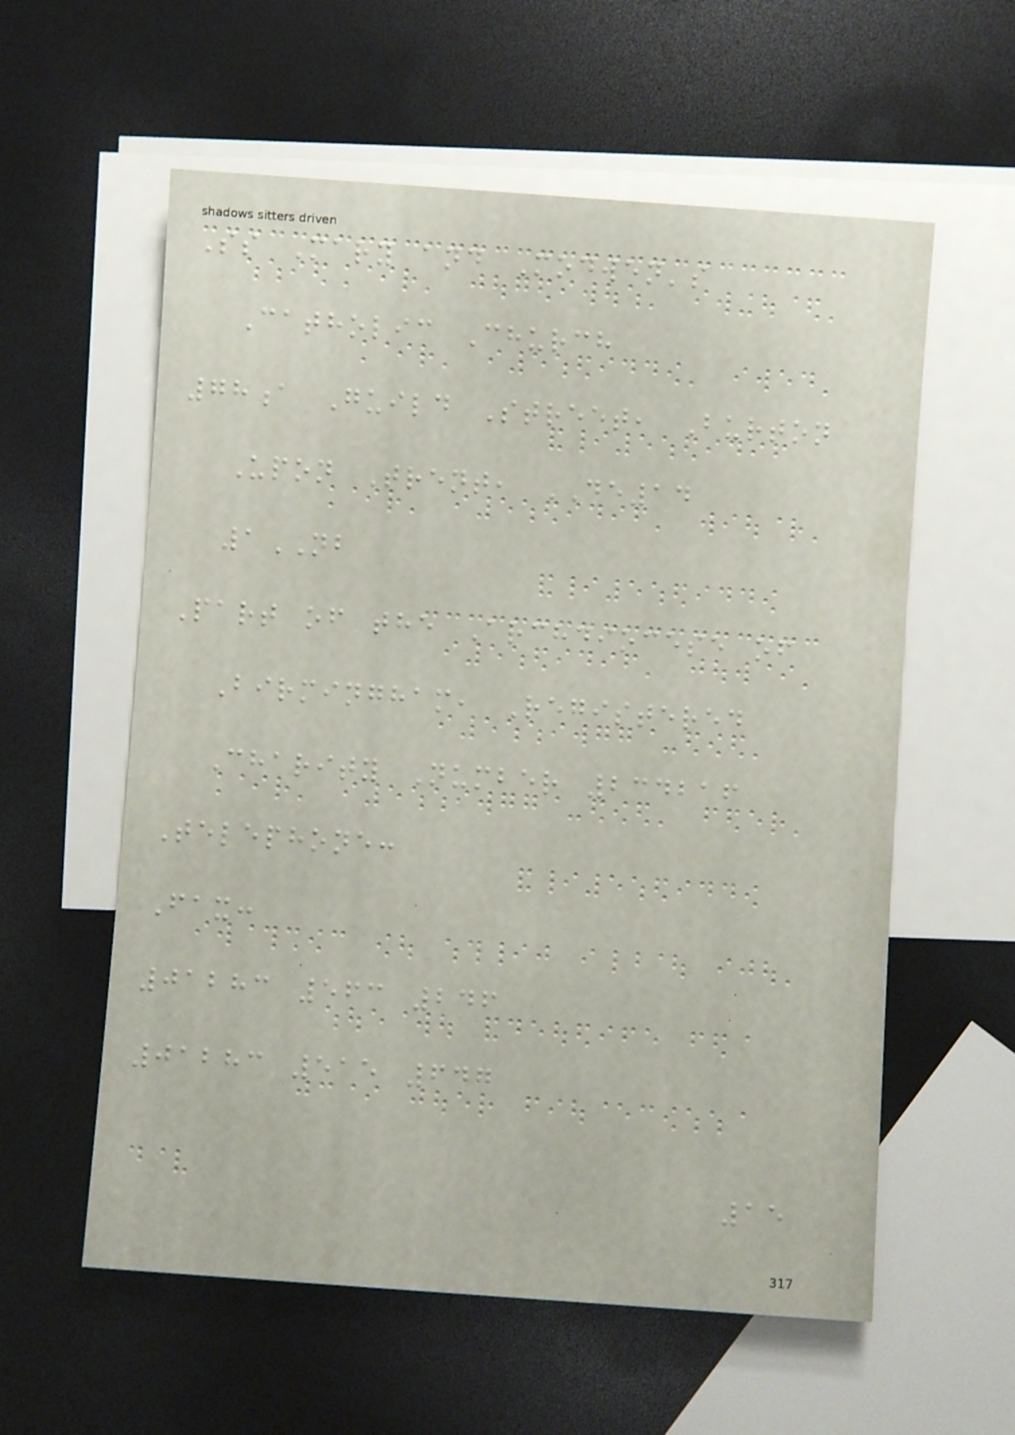Ss Mary and Modwen's
Catholic Church
78a Guild Street, Burton
Upon Trent, DE14
1NB
Part of the Archdiocese of
Birmingham, Registered
Charity Number 234216
Telephone:
Fax:
01283 563 246
01283 515 647
15
